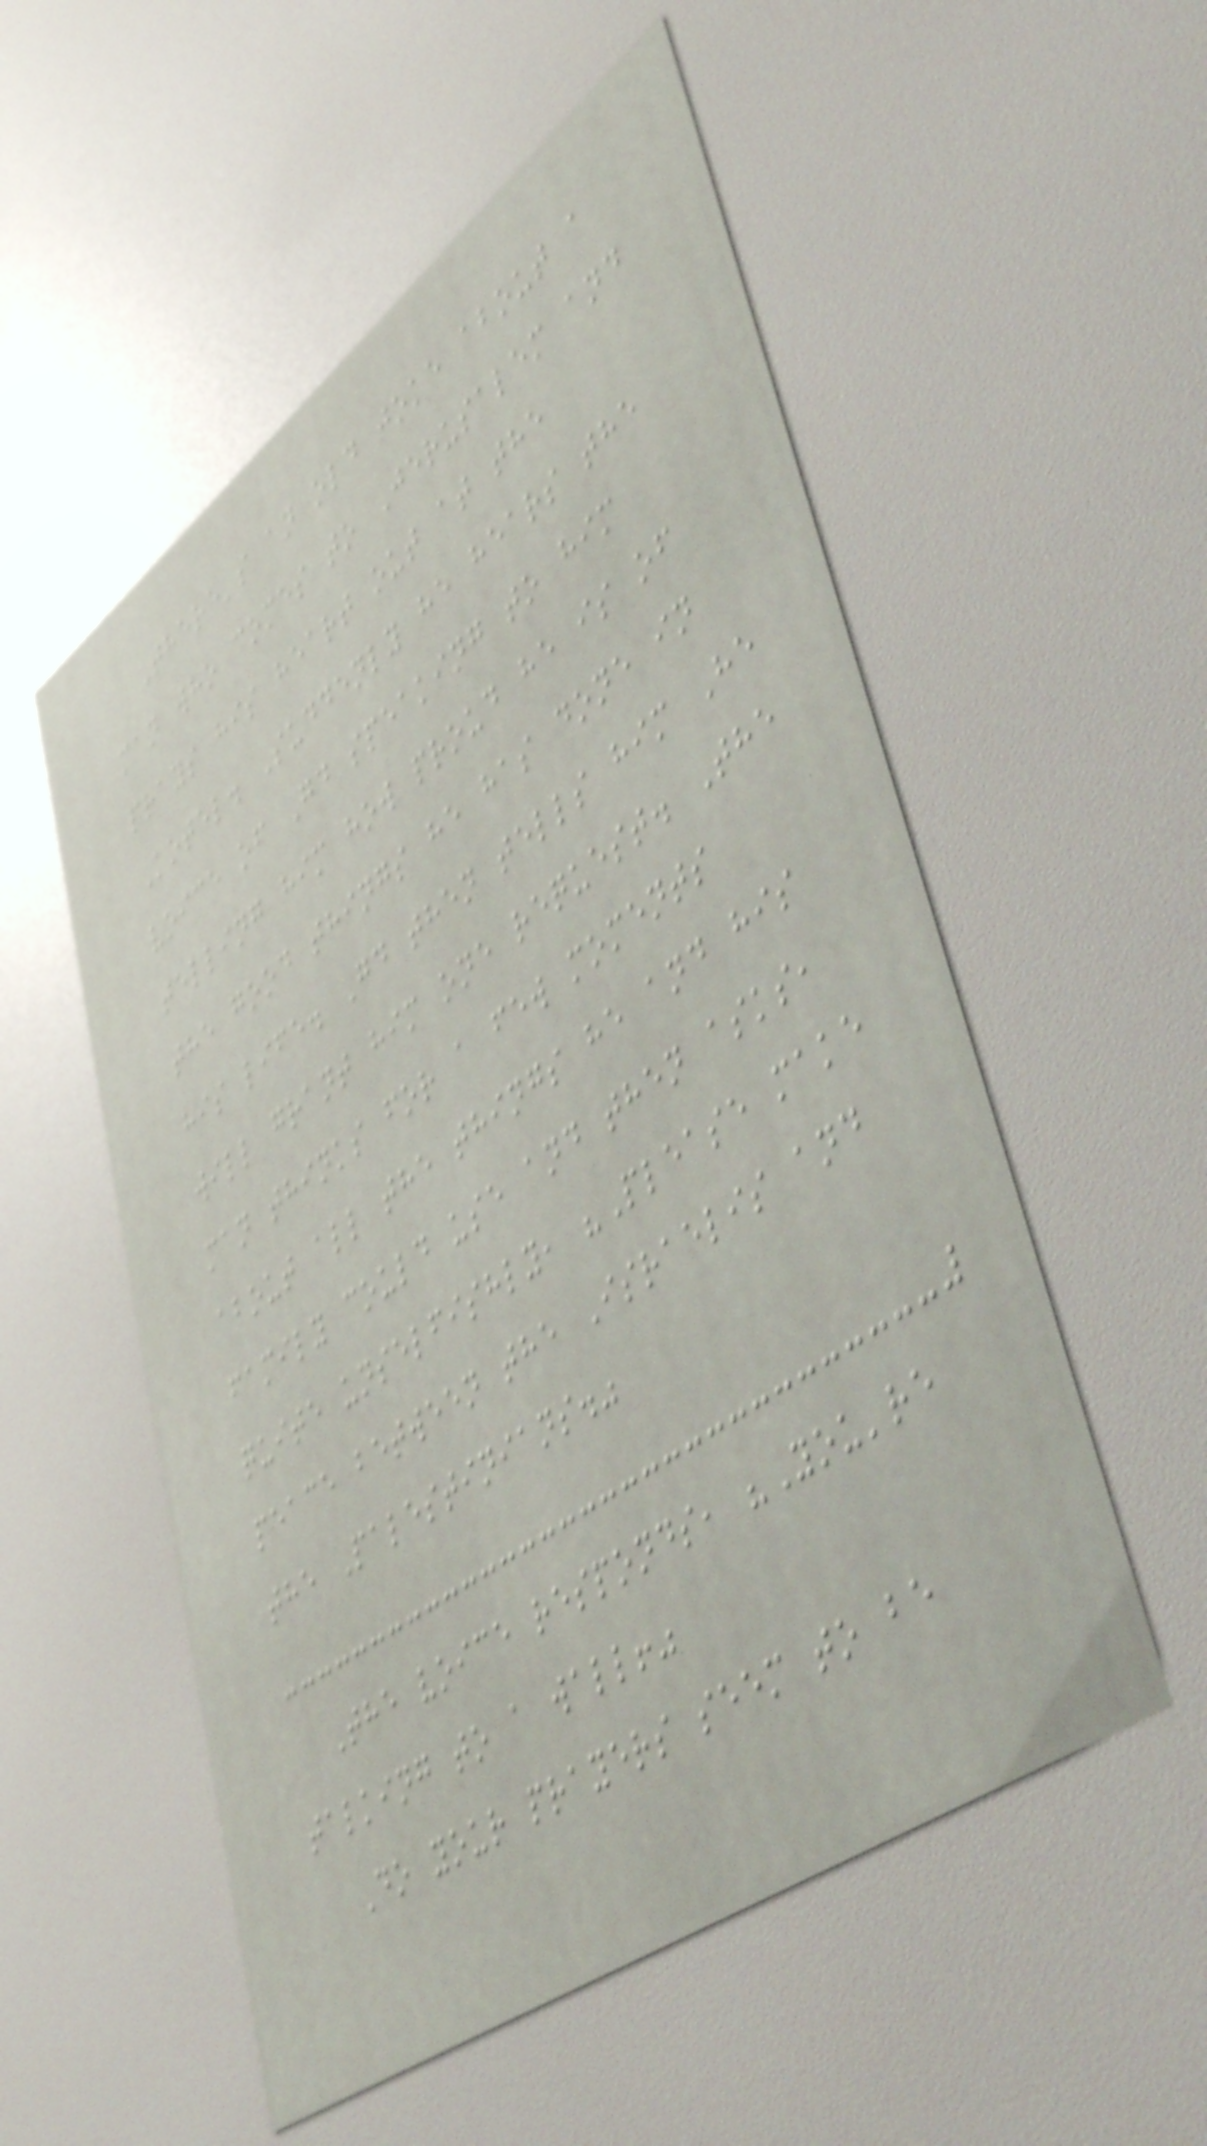There's an old joke about a
man who comes to Jerusalem and
prays his heart out at the
Kotel. Suddenly he hears the
voice of Gd speaking to him
telling him how proud he is of
the good things he has done in
his life. Gd then tells him He
will grant him one request. The
man thinks for a few moments
about all the things he and his
family could use and then asks,
quite unselfishly, "Please make
peace between the Israelis and
the Palestinians."
The voice responds, "You're
talking to a wall!"
Do your prayers seem to be
